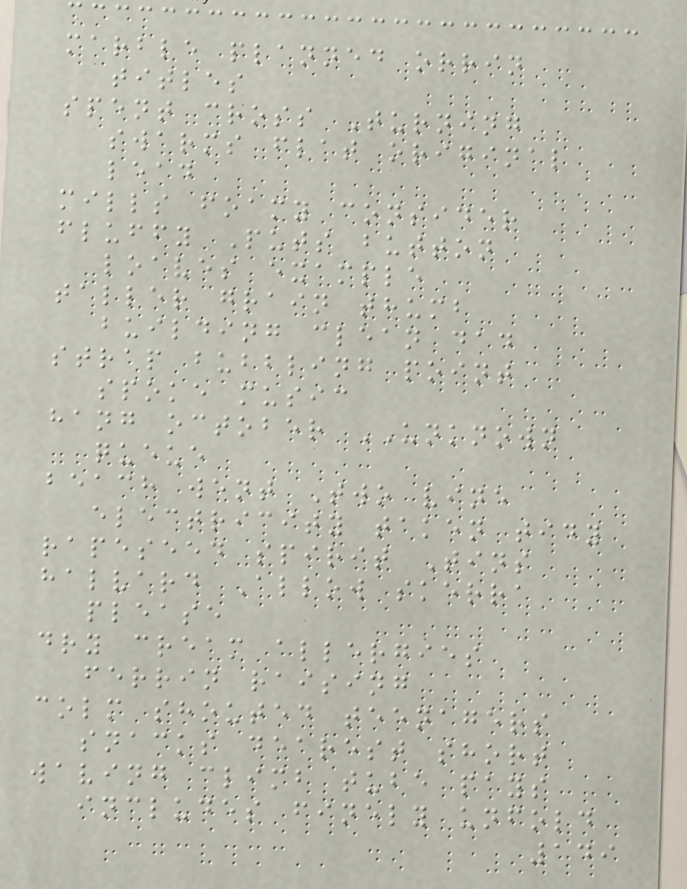marble planned orrin
titles
spent cross Turning
swarms flat original
lead
mills foamy consider
fluffy Puts button
loaves example
taller grain thumb
building clean dad
strap bubbling point
spoke music
hang october UNKNOWN
queue
beach went Two vine
electricity taken tidy
rapeseed spirit Tins
halvard Allow skerra
please
dry cream allergies
ferrin raising
colm shouted teenagers
snacks dearest short
waving climb tube pays
includes finely unfold
149
